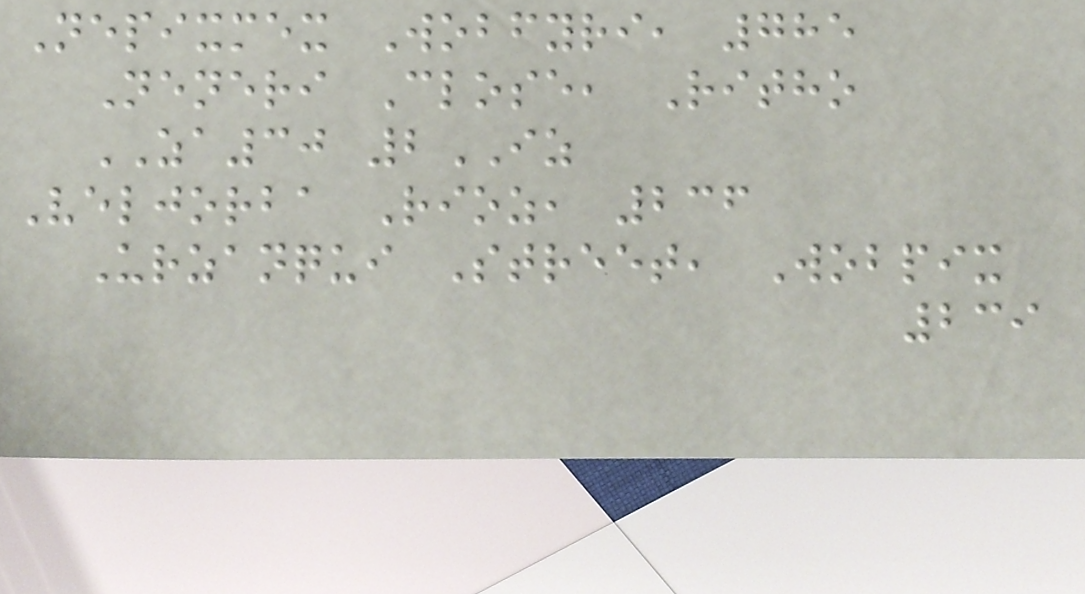Nepixmex Wobfyri, 785
Neneri Close, Ritho
ZA30 2IZ
Veljorba Rioz, 236
Urzanqui Street, Wobpix
239
